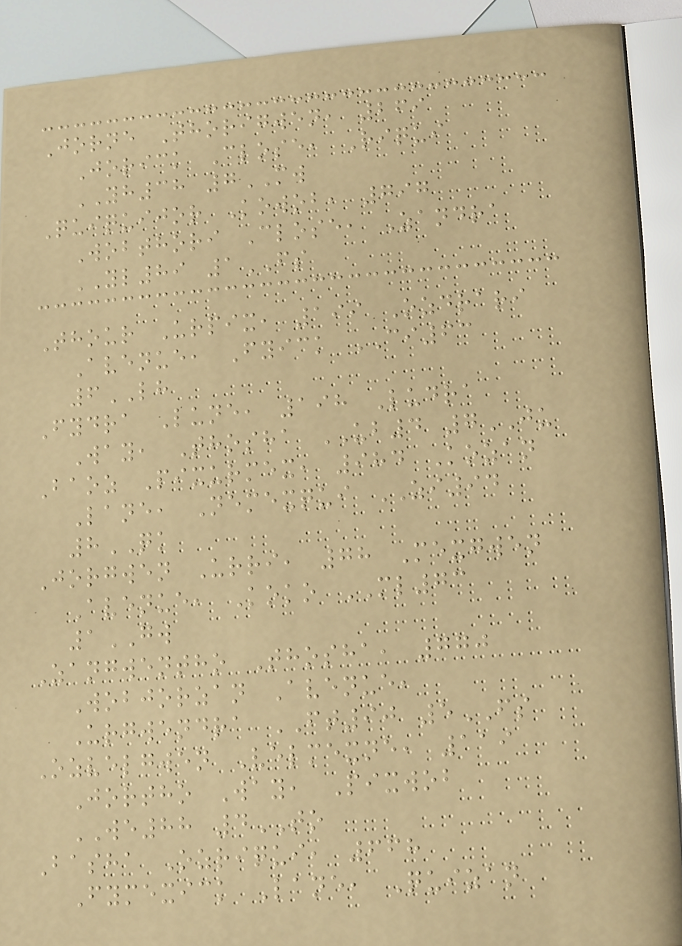Jorne Thorigwen, 269
Jorick Close, Riqui
YH38 7MW
Quiquijor Kowob, 797
Wobthori Close, Zandra
YL89 1FS
Thour Urpix, 199 Ozdrari
Avenue, Fyick CI63
6LH
Fydra Lune, 198 Ludra
Way, Thosha UB4 7JU
Baoz Pixurmex, 984 Kozan
Lane, Nemexqui ZI94
8QK
Jorgwen Urri, 78 Mexgwen
Avenue, Koko ML73
1GW
Zangwentho Thosha, 770
Wobjorzan Avenue,
Urgwendra FT90 5FS
Ozvelgwen Velmexne, 119
Jortho Way, Pixwob
WE88 4TO
Basha Ozriqui, 668
Fymexick Lane, Quizan
